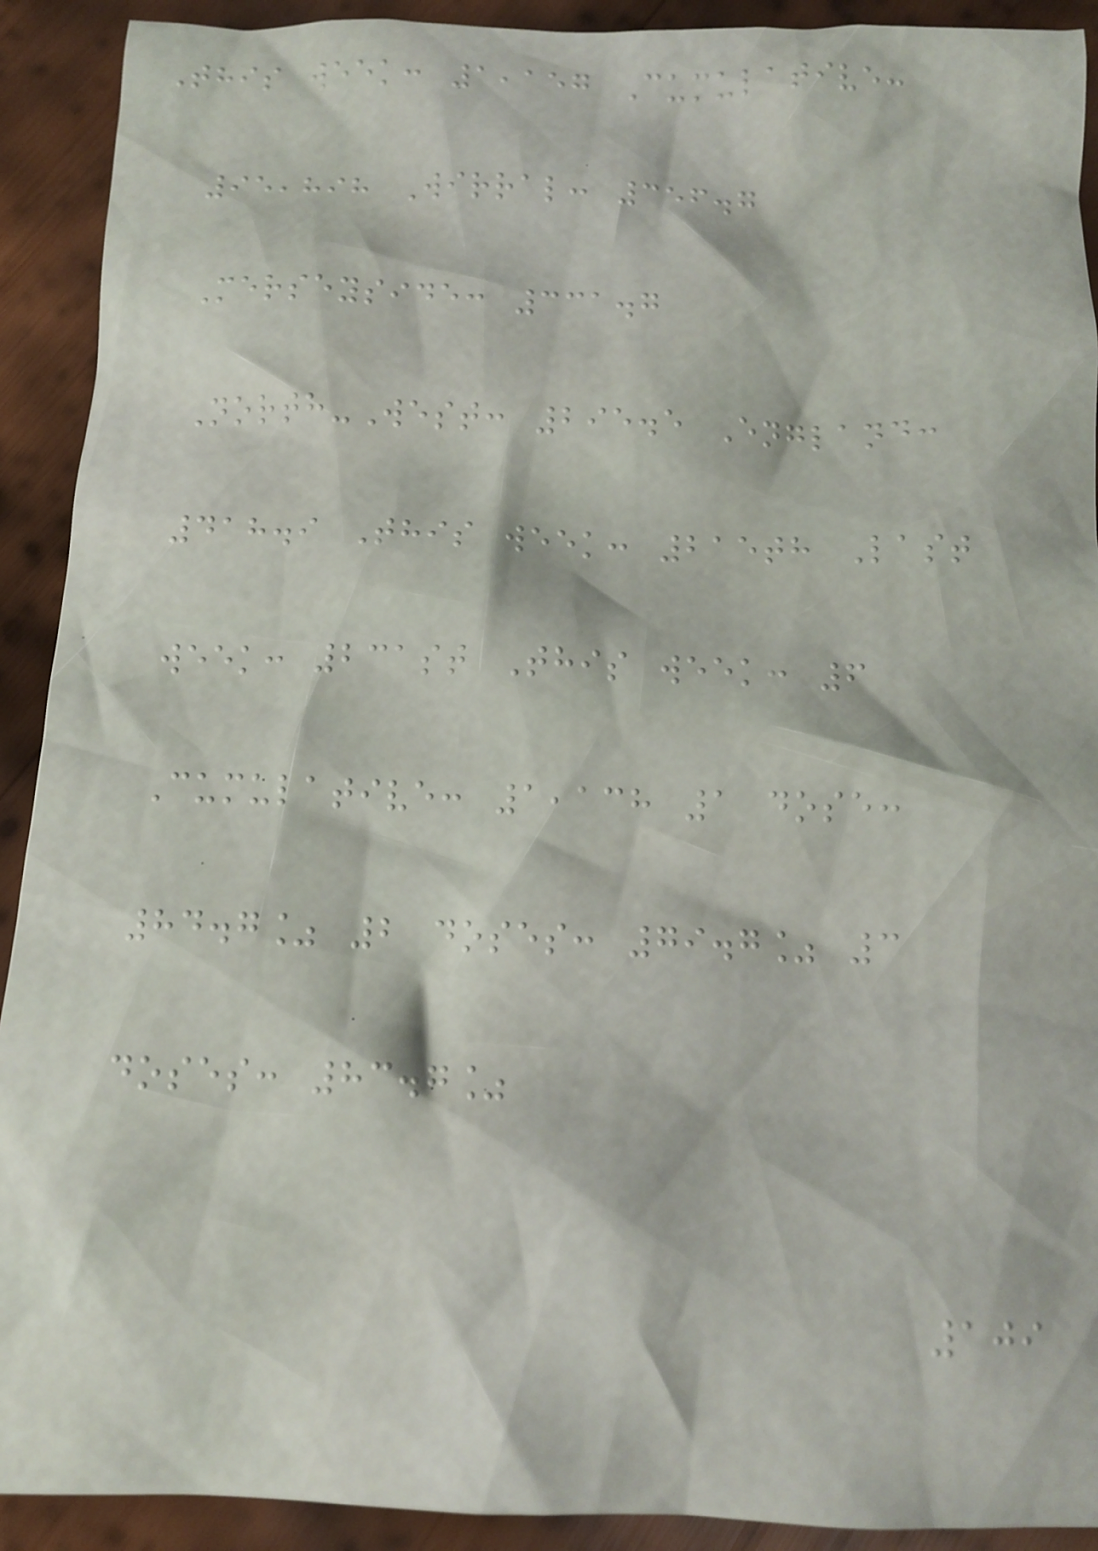This week: 1,157 Cumulative:
95,898 Wirral: 356.7
Merseyside: 331.7
North-West: 295.5 England:
418.9 This week: 215th Last
week: 231st This week: 6
Cumulative: 1,138 1 dose:
84.7% 2 doses: 79.7% 3
doses: 83.7%
109
